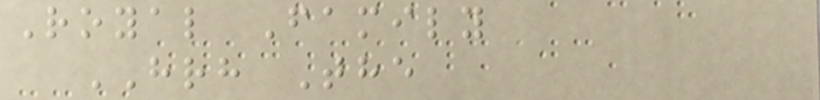Royal Family
HRH The
